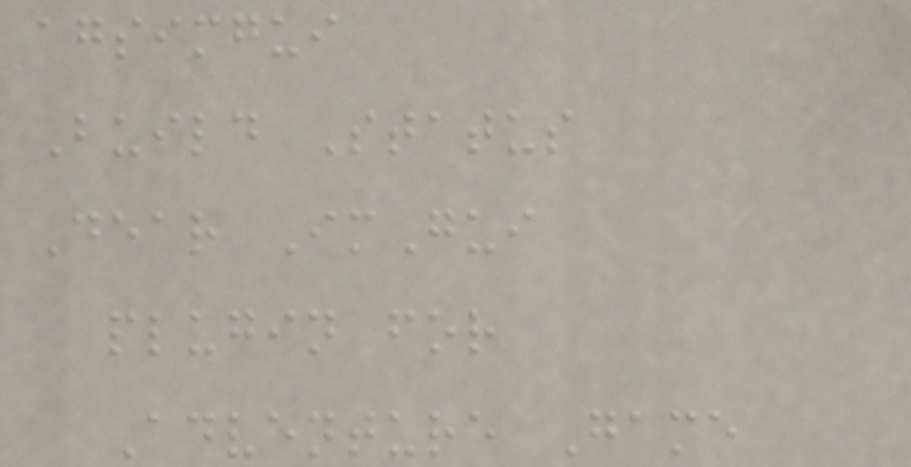agsimgui
Build Status
Dear ImGui
plugin for
Adventure Game
